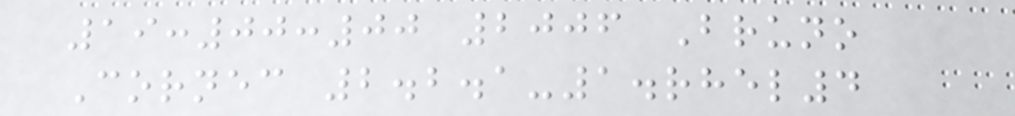19:00:00 2006 Bruno
Cornec 2.2.1-1.rhel4
